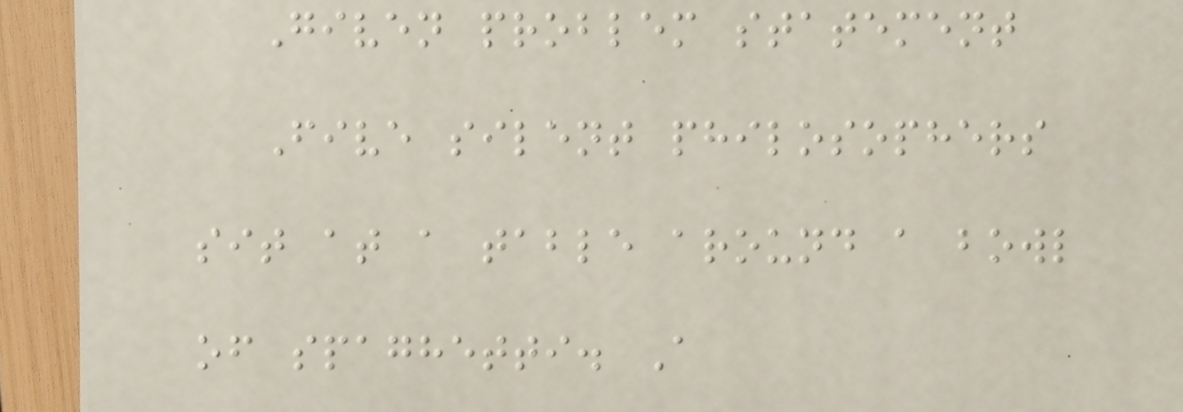Given problem statement
Five silent philosophers
sit at a table around a bowl
of spaghetti. A
